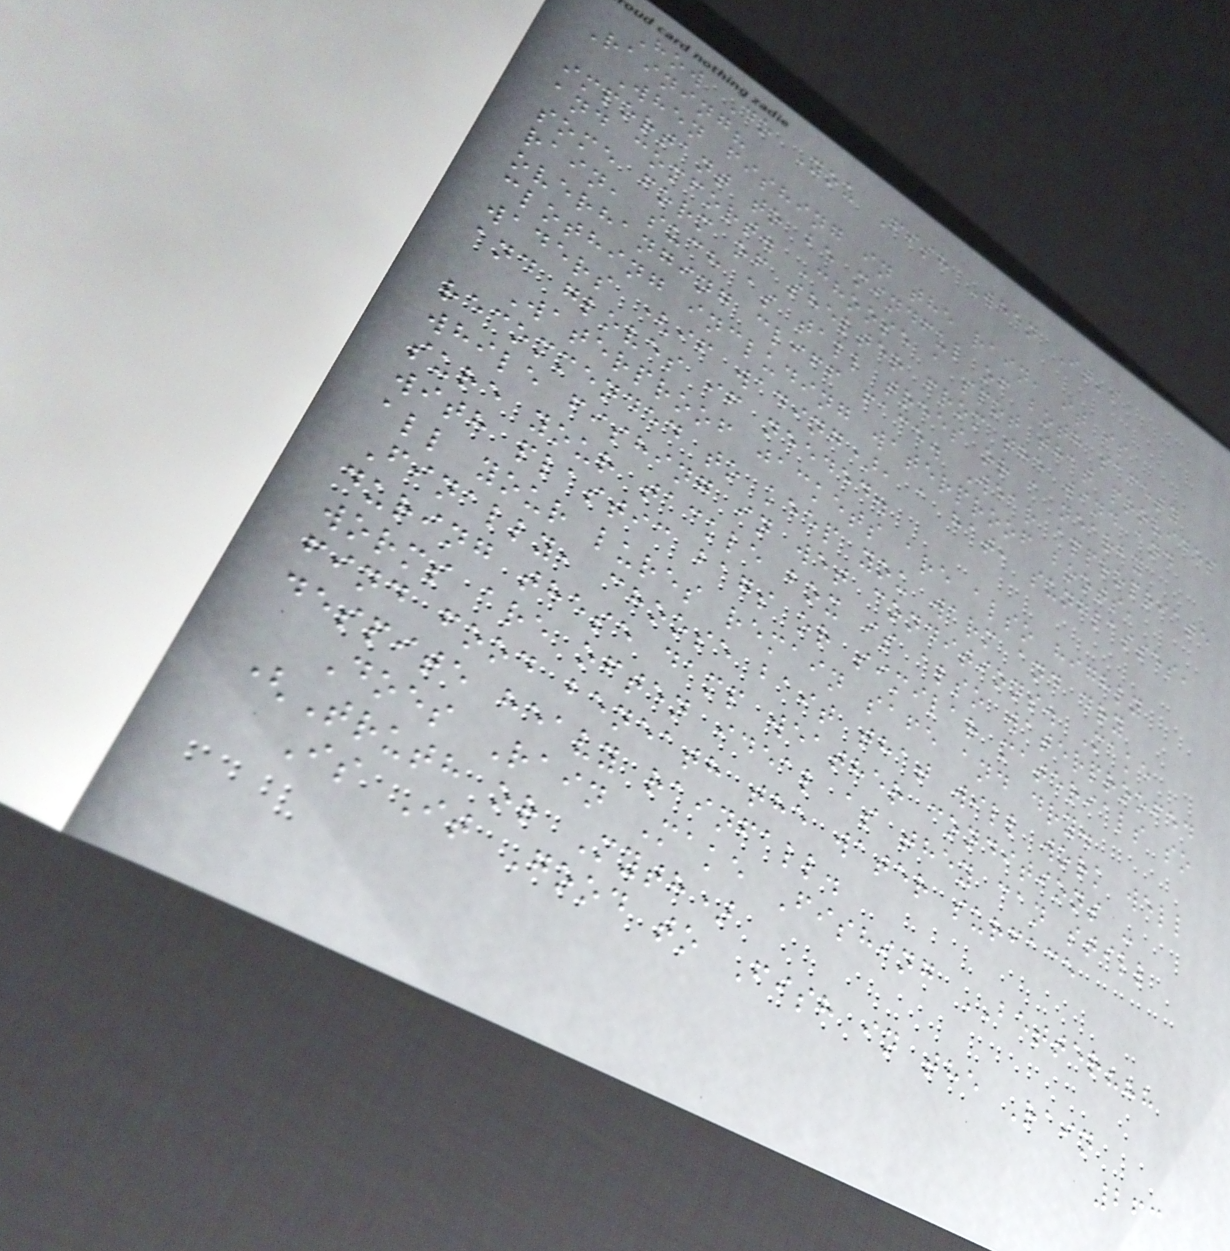How Do You Fish When It's
Raining?
When fishing in the rain, it is
important to be mindful of both safety
and comfort. Choose a spot that provides
some form of shelter from the wind and
rain, such as tall trees or a nearby
overhanging cliff face. Wear appropriate
clothing including waterproof boots,
waders (if wading), a hat, sunglasses,
and gloves if needed.
Waterproof jackets are also highly
recommended to keep you warm and dry
while fishing in wet conditions. Make
sure your tackle box is also waterproofed
with plastic bags or similar materials so
all your lures remain safe and dry.
Finally, choose bait that will work well
during these damp weather conditions -
worms are often ideal as they can still
find food beneath the water surface
despite heavy rainfall.
Does Rain Make Fishing BETTER???
(Truth or Myth)
Is It Good to Fish in the Rain
263
